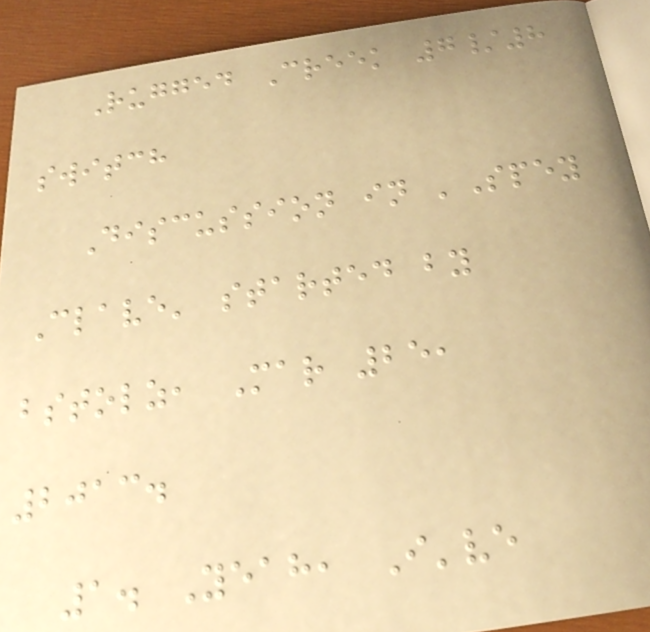Rugged Creek 7/8
switch
Discussion in 'Spey
Clave' started by
bstolz, Mar 25,
2013.
1. Yeah, I've
